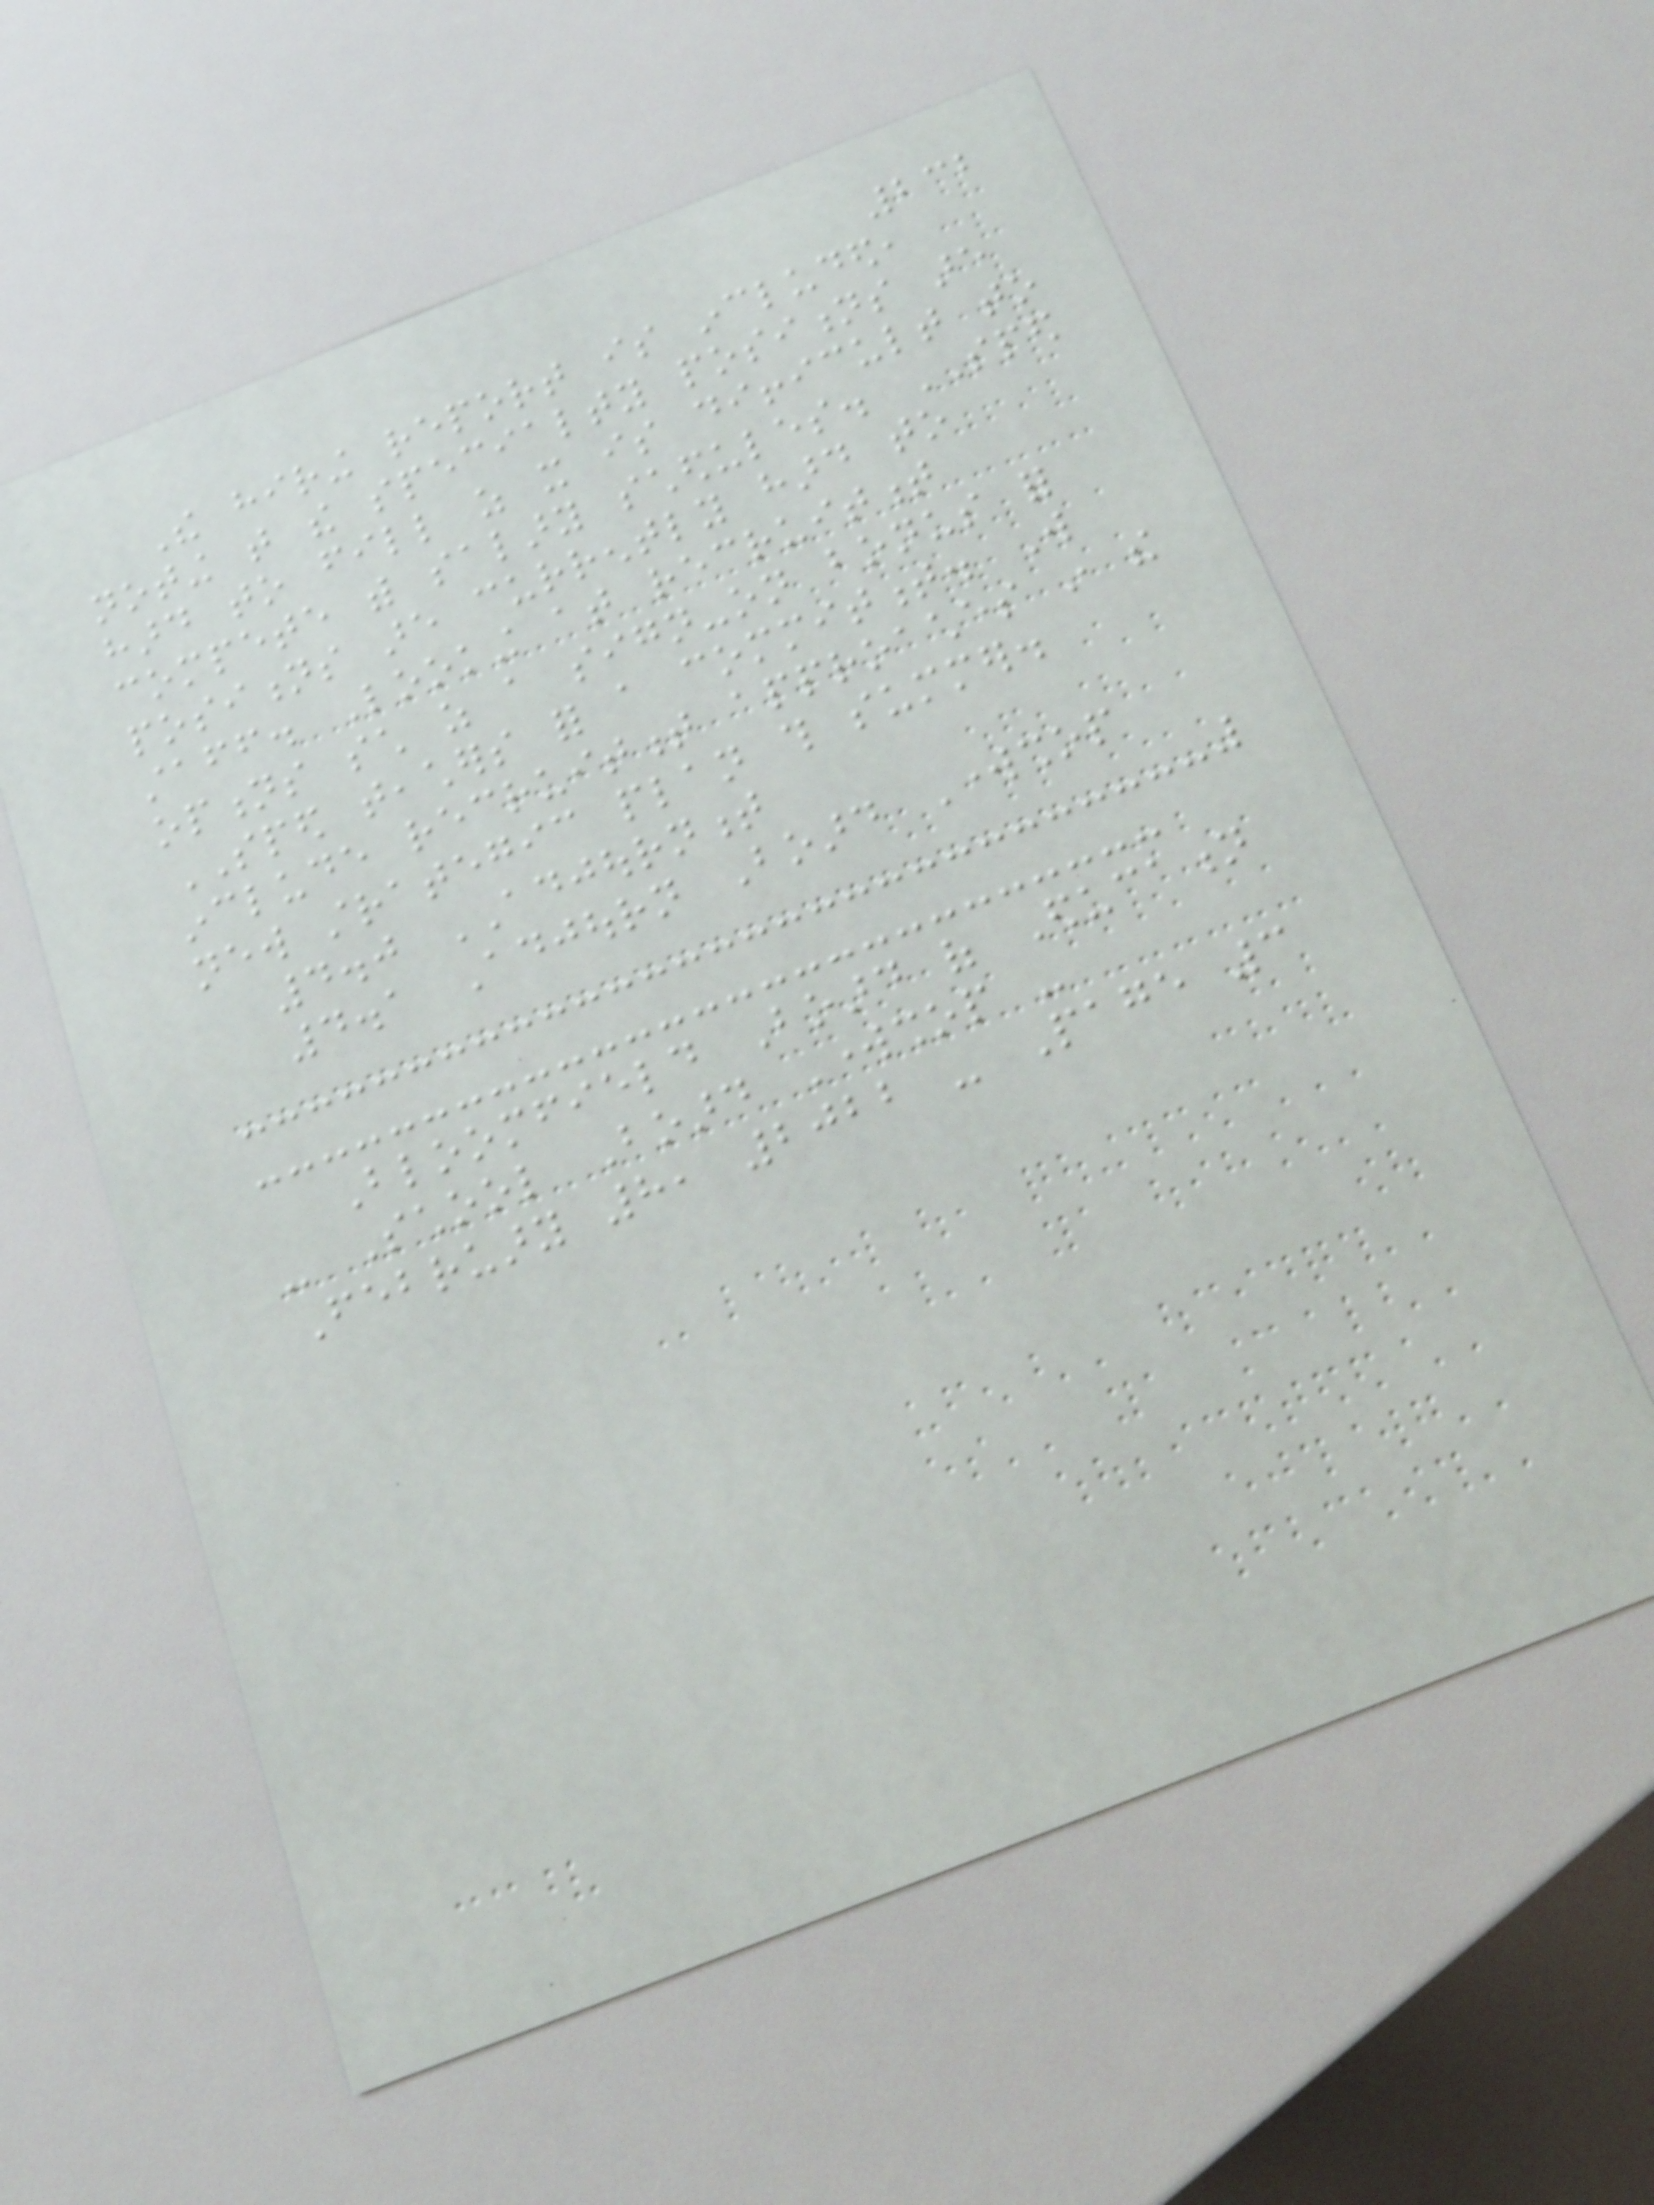232
The hiring report is included,
noting that the specialty positions are
hard to fill as it is difficult to
compete with salary schedules. SPED
positions are currently hard to
staff. Looking at recruitment
options such as a sign-on bonus for
SPED teachers for a commitment. Will
include recruitment approaches in the
new strategic plan this summer.
4.0 ADJOURNMENT
4.1 Adjourn Board Workshop
Bloomfield Board of Education
- School Board Workshop -
February 8, 2022 - Page 3
